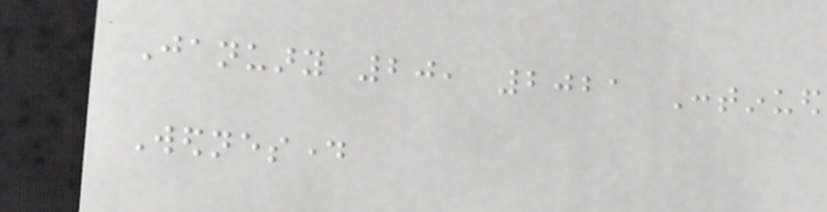January 20, 2021 Continued
Wednesday
